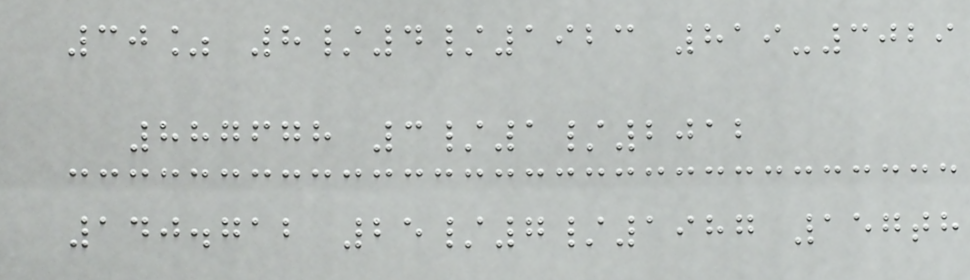30% 8/4/1923 819-3029
887678 3/1/2012
140.712 25/7/1987 157th
